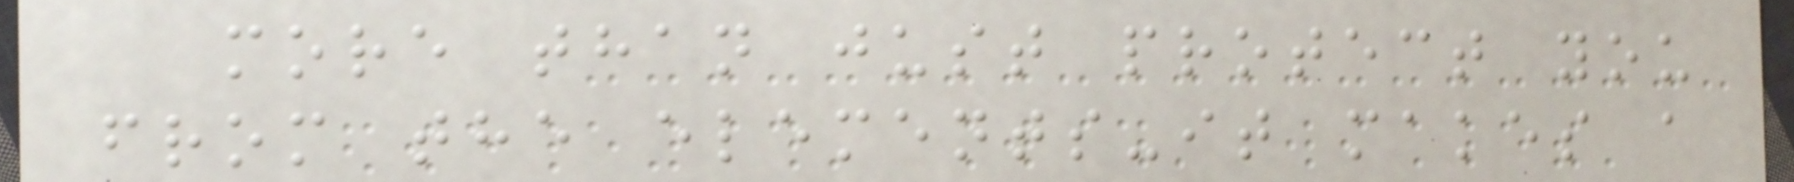more than just protect you
from the elements-it makes a
